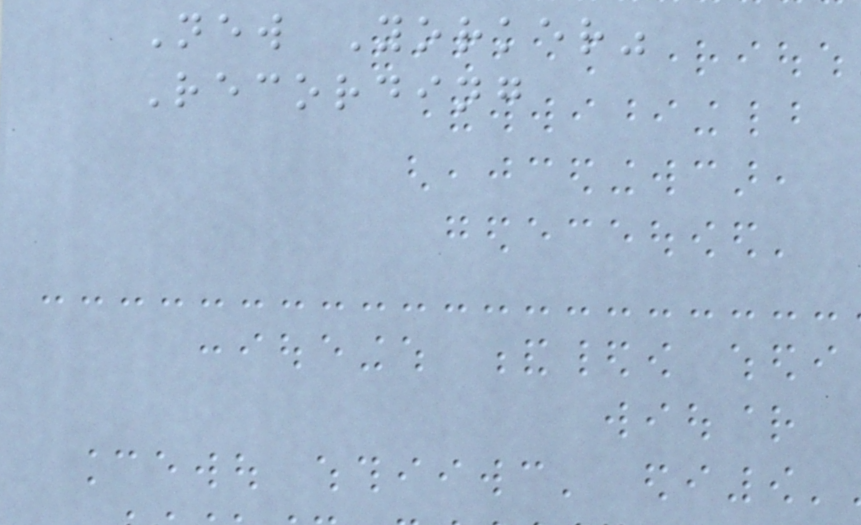New Yorker"
Recording
